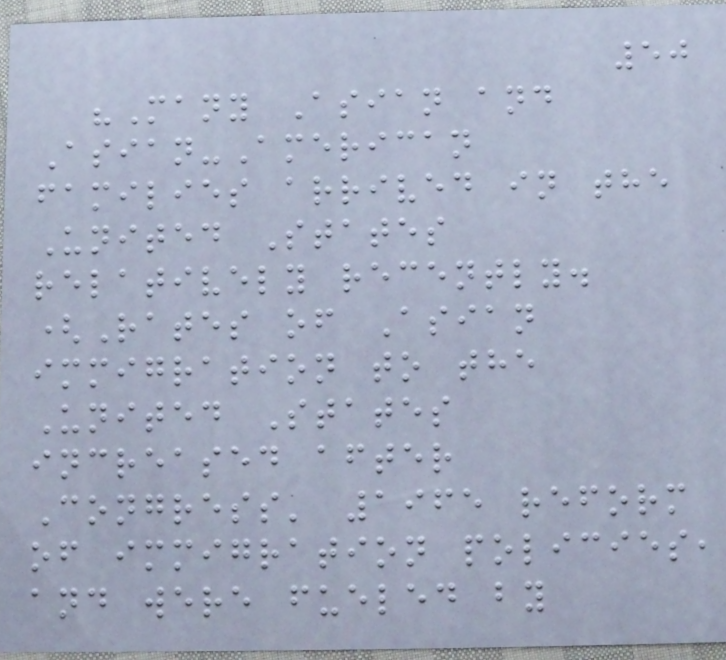50
"Many Asian and
Asian-American
families arrived in the
United States
relatively recently.
(Rates of Asian
immigration to the
United States
increased after
Congress' 1965 reform
of immigration policies,
and were fueled by
